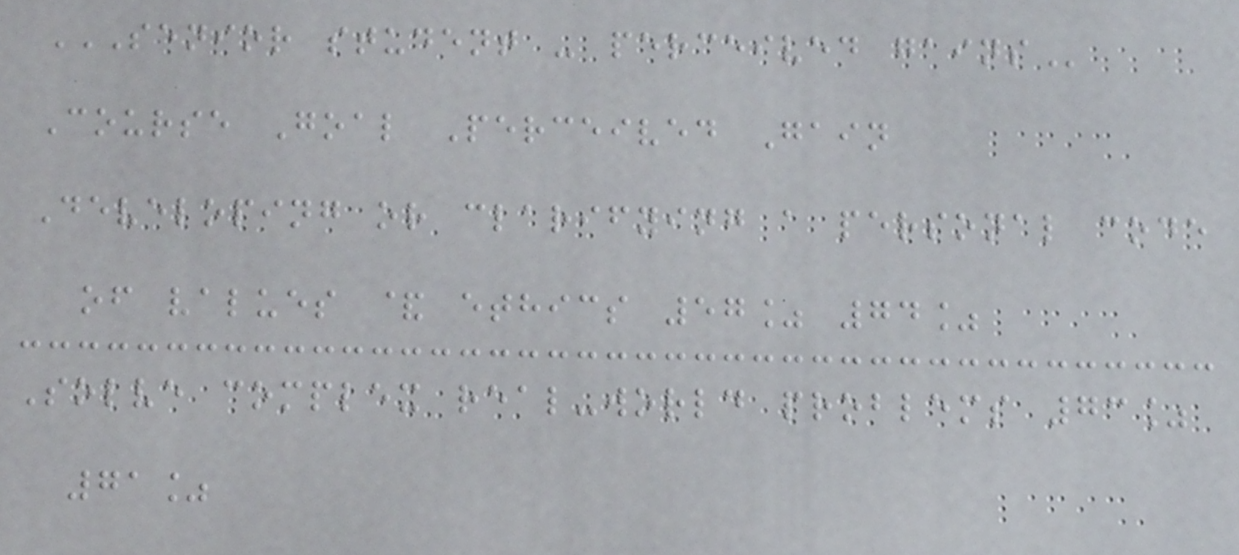SENIOR STUDENT - PERCEIVED GAINS
Course Goal Perceived Gain
Developing or clarifying a personal code
of values & ethics 57% 74%
Solve complex real-world problems 73%
71%
